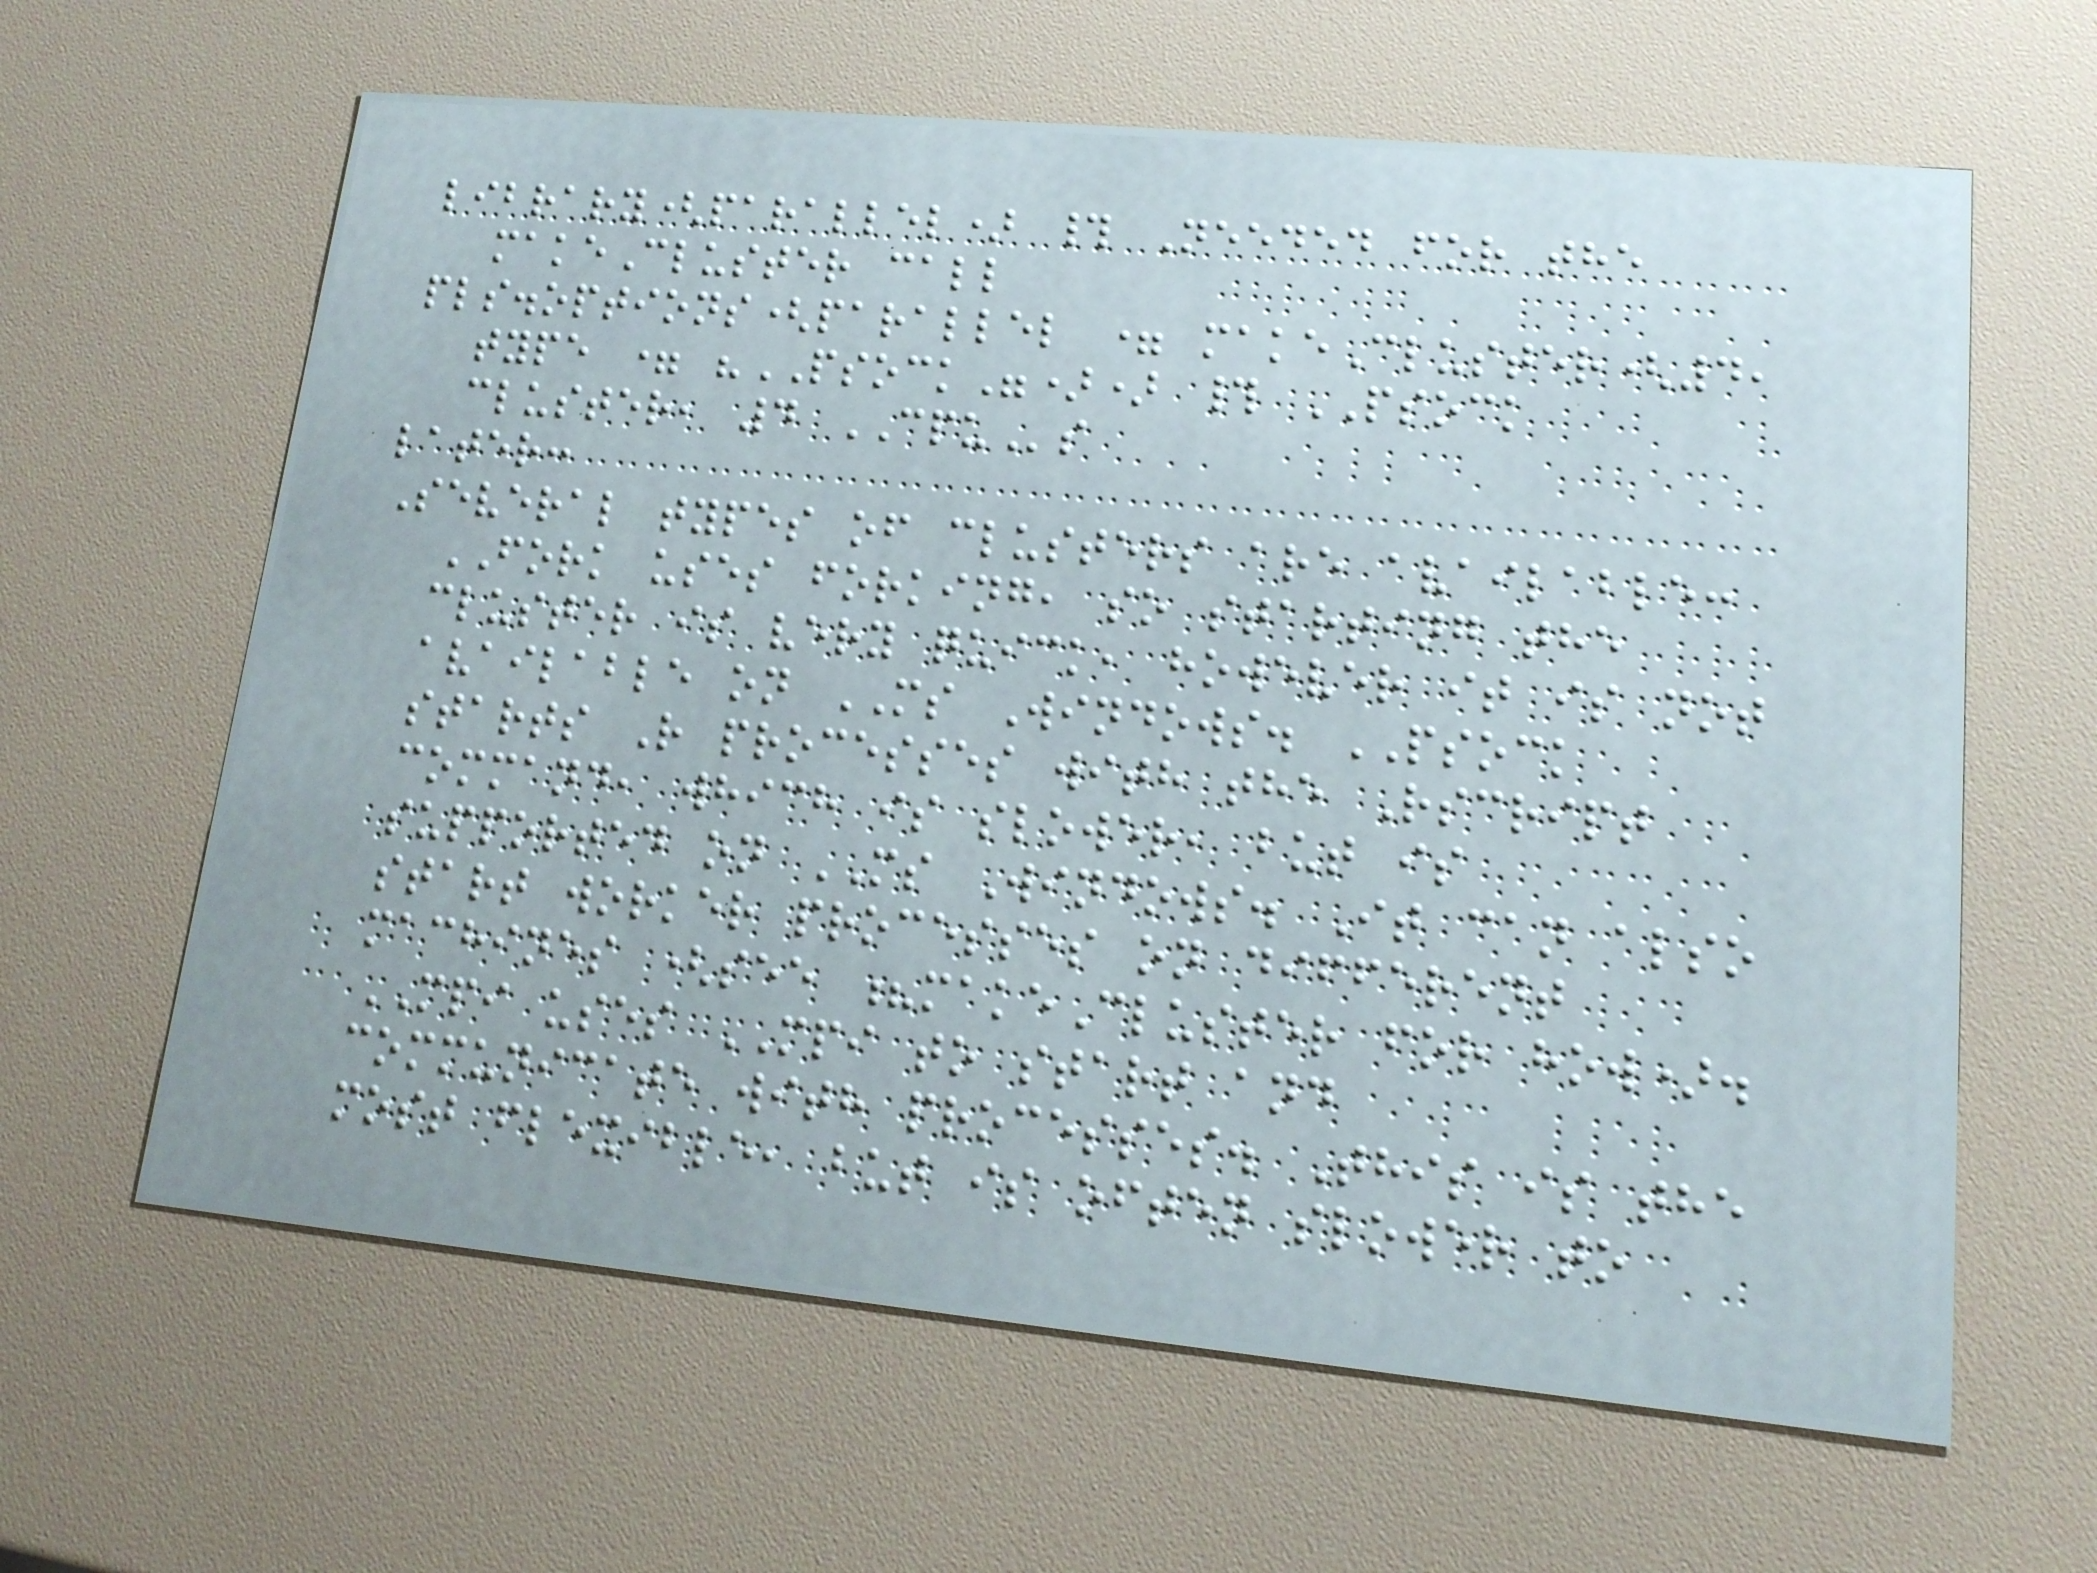library(parallel) # Needed for the
makeCluster call
pls.options(parallel = makeCluster(4,
type = "PSOCK")) # PSOCK
cluster, 4 CPUs
later:
Several types of clusters are available:
FORK uses forking, so starting the
cluster is very quick, however it is not
available on MS Windows. PSOCK
starts R processes with the Rscript
command, which is slower, but is
supported on MS Windows. It can also
start worker processes on different
machines (see ?makeCluster for how).
MPI uses MPI to start and
communicate with processes. This is the
most flexible, but is often slower to
